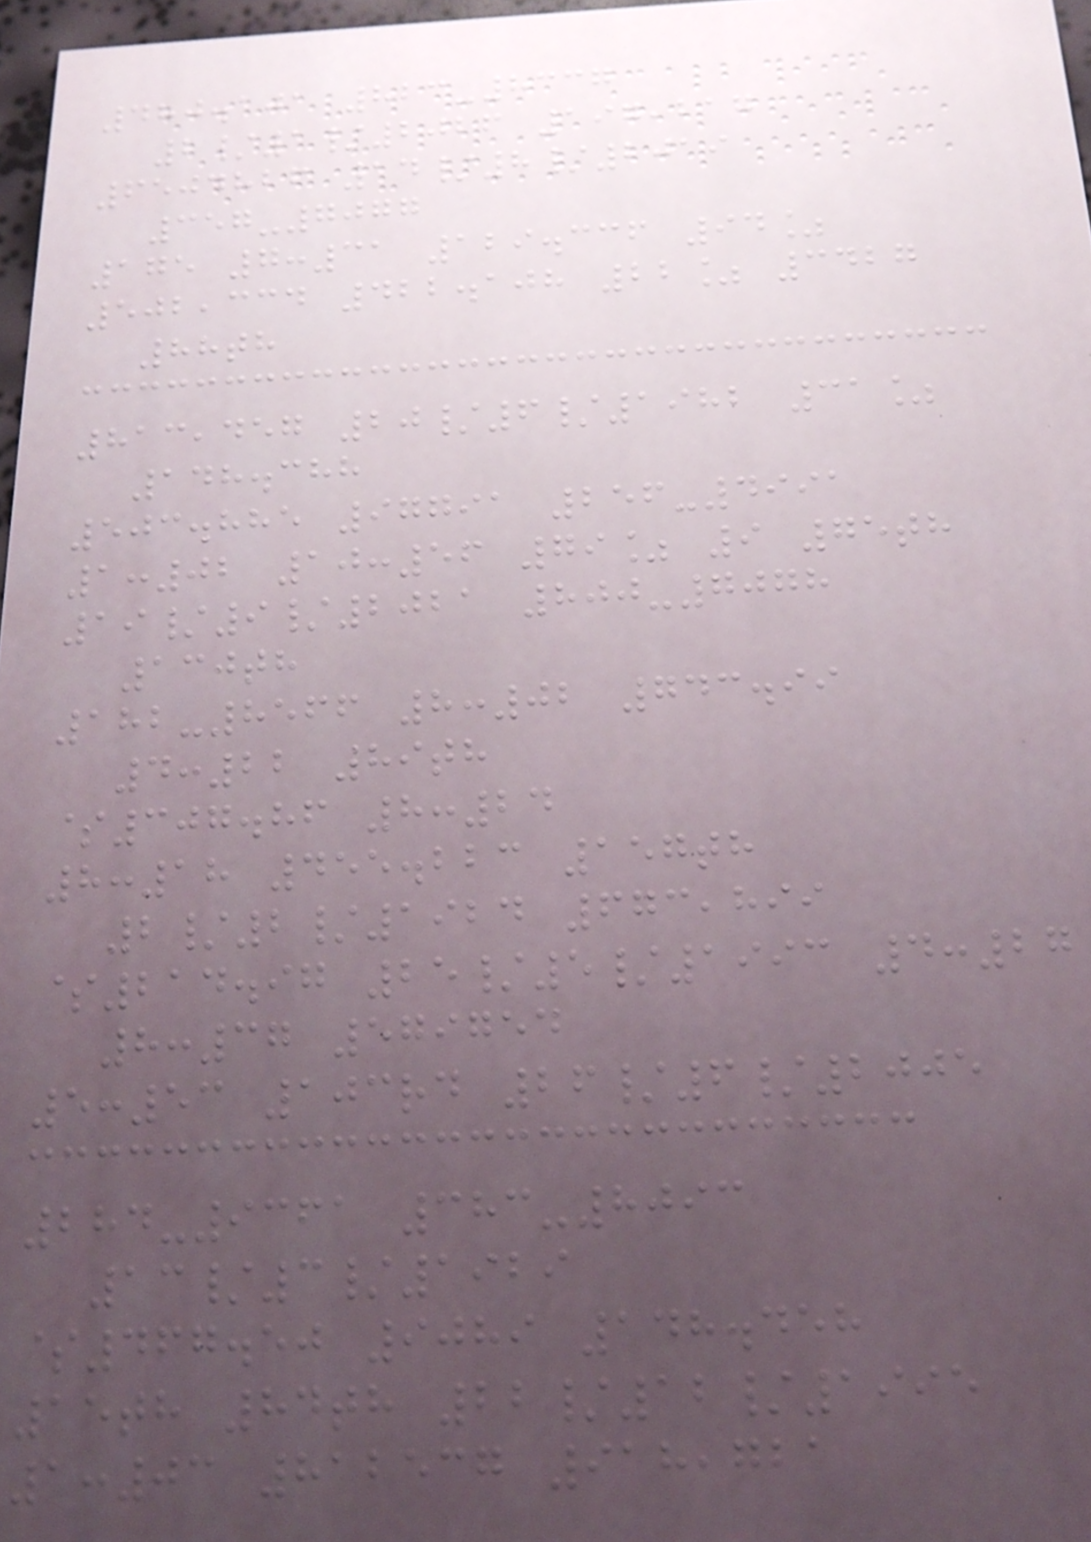480.101 823-8337
2/1/2026 197,217
6504826 14/8/2019
357-7077
175 7:31 129.336 94%
502,334 422.108 22% 3427
88th
813,457 20/6/1982 31%
148.388
503.885 97791 256-4991
1:02 10:56 79% 9 75th
19/9/2021 800-7078
130th
182-8566 8:02 743.99
4:22 89th
$307.86 8:24
8:18 455.223 157th
2/2/1924 673,899
$214.97 25/5/1993 4:27
8:37 579754
5:53 103rd 26/6/2005
284-9361 383-8093
13/3/1929
$467.50 9089 148.458
15th 84th 22/12/1995
1:03 812537 918,721
